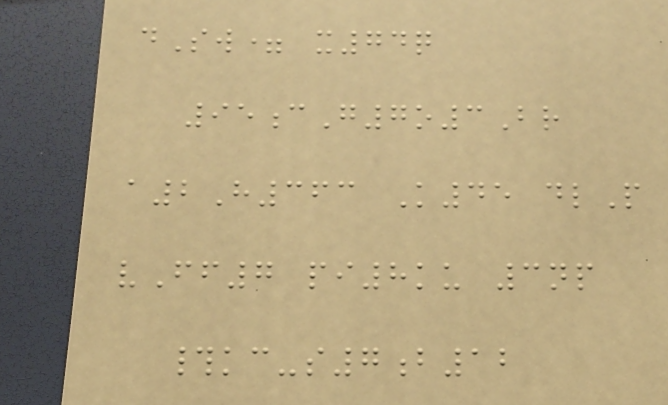dSw= x74q
95cG7o3Br
a2H363 K45 dlP
vFf7 pi8ku 3np
#kc-s7b12
